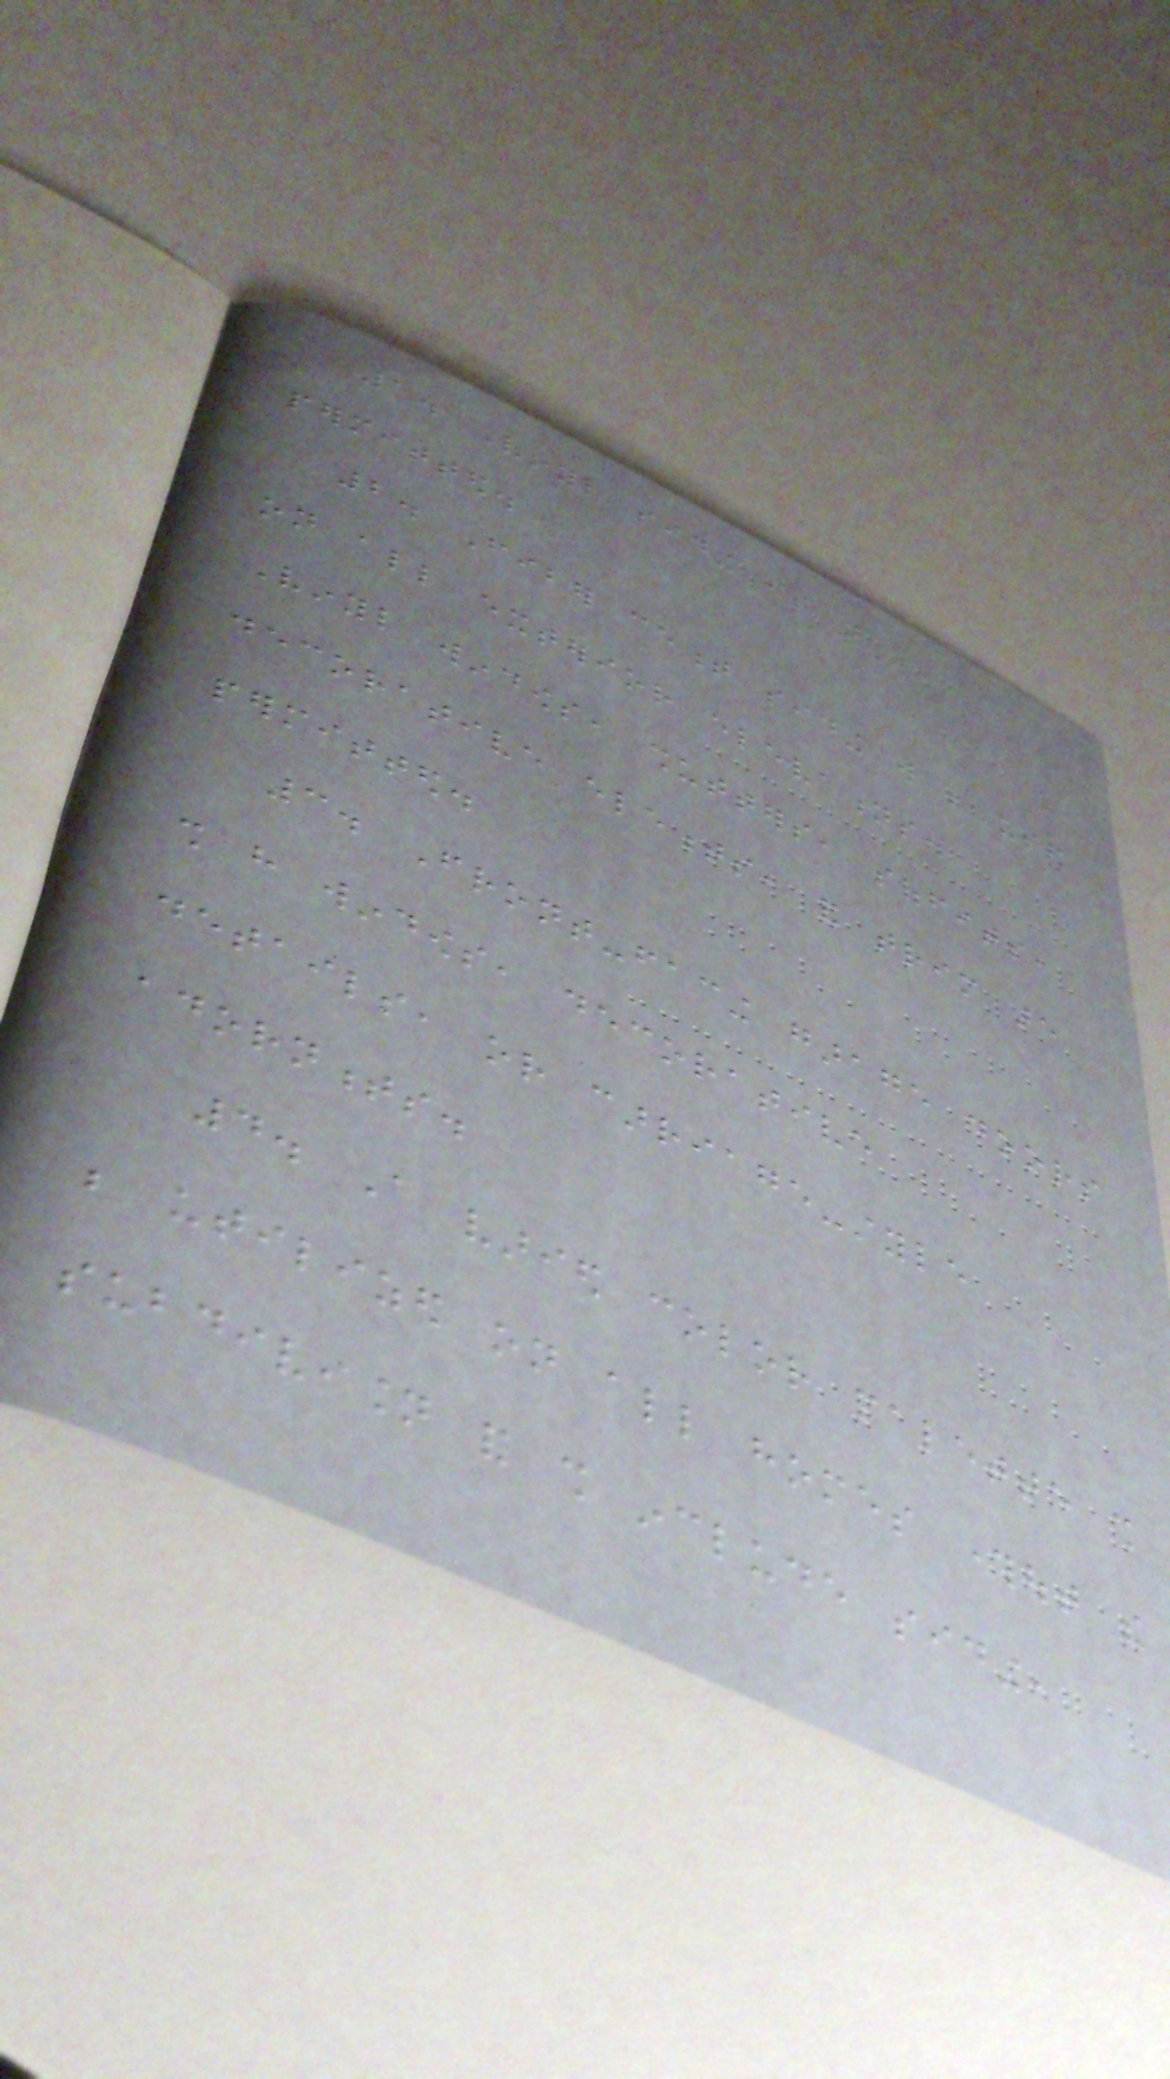1. Vinyl siding is not
permitted.
2. Fiber cement siding will be used
on all exterior elevations.
Vinyl windows, shutters, soffits,
decorative elements, and trim are
permitted.
3. Front-facing garage doors
shall have windows, decorative
details, or carriage-style
adornments.
4. A varied color palette shall
be utilized on all homes throughout the
subdivision and shall include siding,
